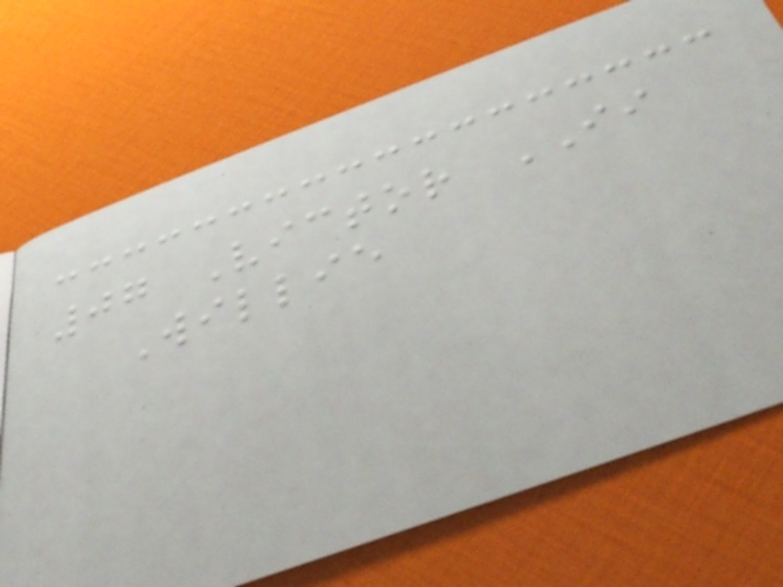07 Victor II
Willie
